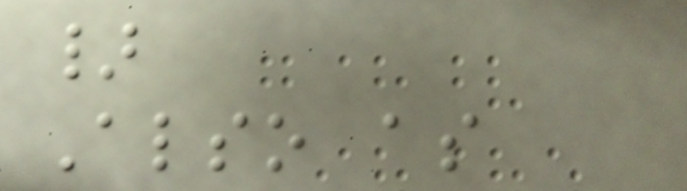}
Also as
